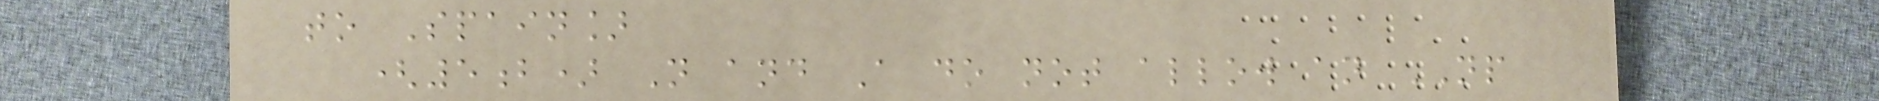to Spain]
(5b) N and A do not allow an NP
